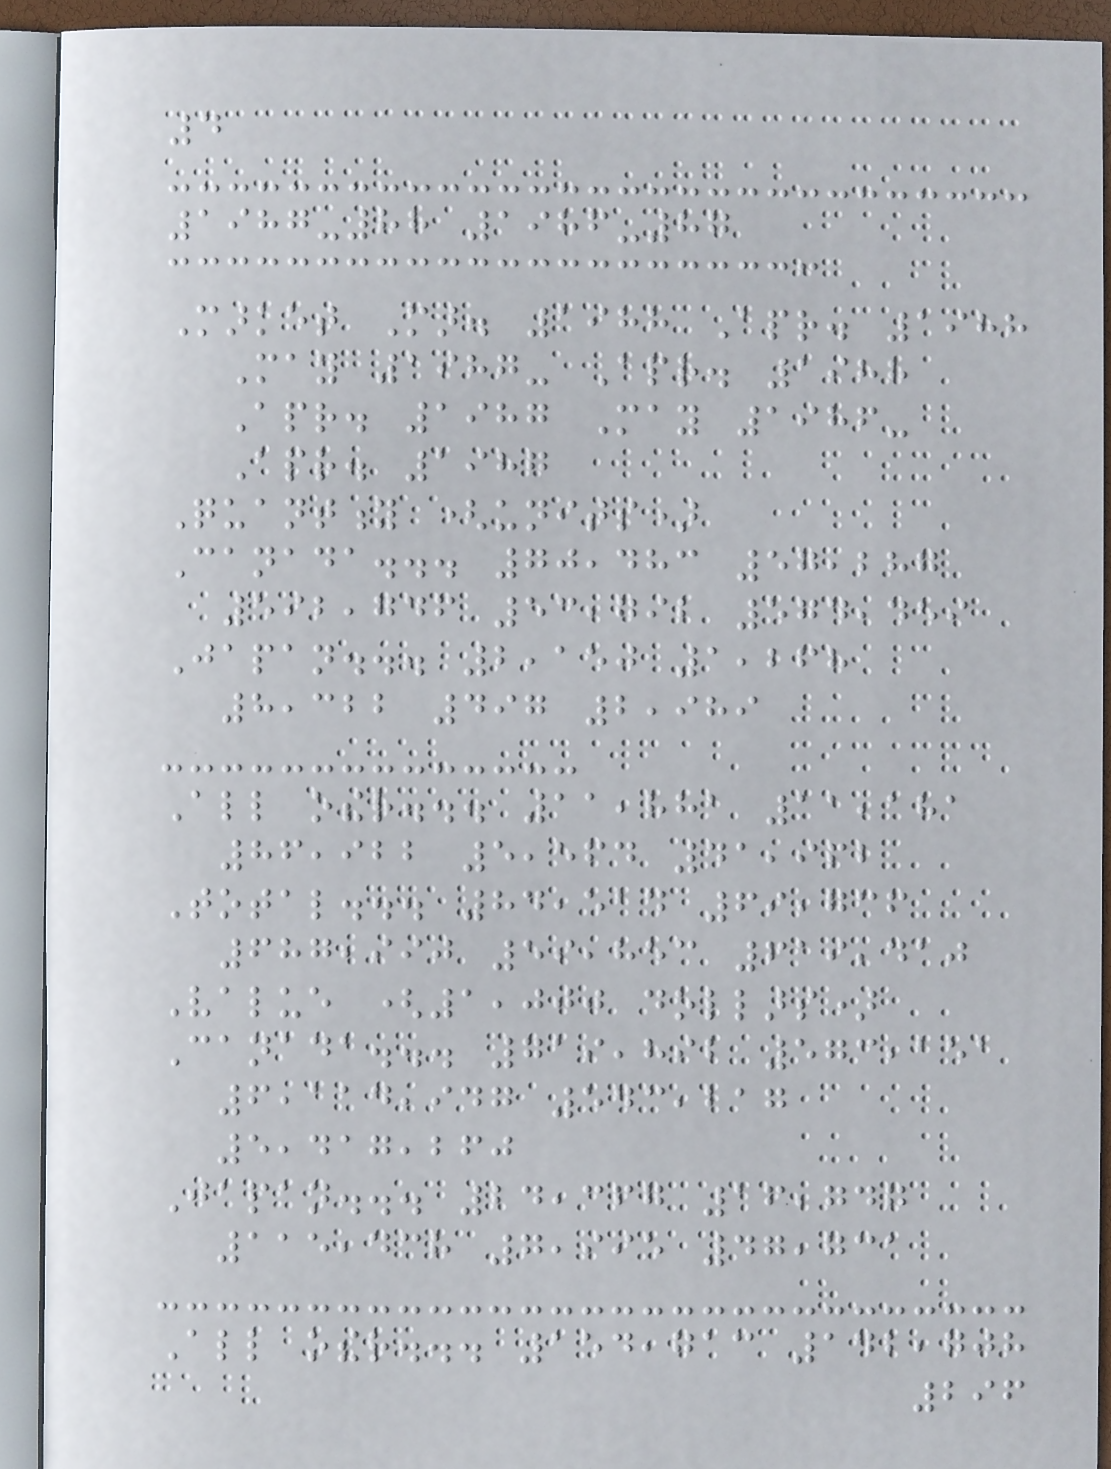4
1987-88 1986-87
Market Mar. 1988 Apr. 1988
May 1987- Apr. 1988
Apr. 1987 May 1986-
Apr. 1987
Quantity (units)
Canada... 70,483 57,287
592,746 53,792 574,459
Japan... 2,150 1,268
8,322 497 2,989
All other... 11,881 11,181
86,922 5,564 41,962
Total... 84,514 69,736
687,990 59,853 619,410
Value (1,000 dollars)
Canada... 719,892 573,151
6,114,947 543,217
5,417,260
Japan... 24,367 16,747
115,438 7,995 47,731
All other... 154,713 142,708
296
